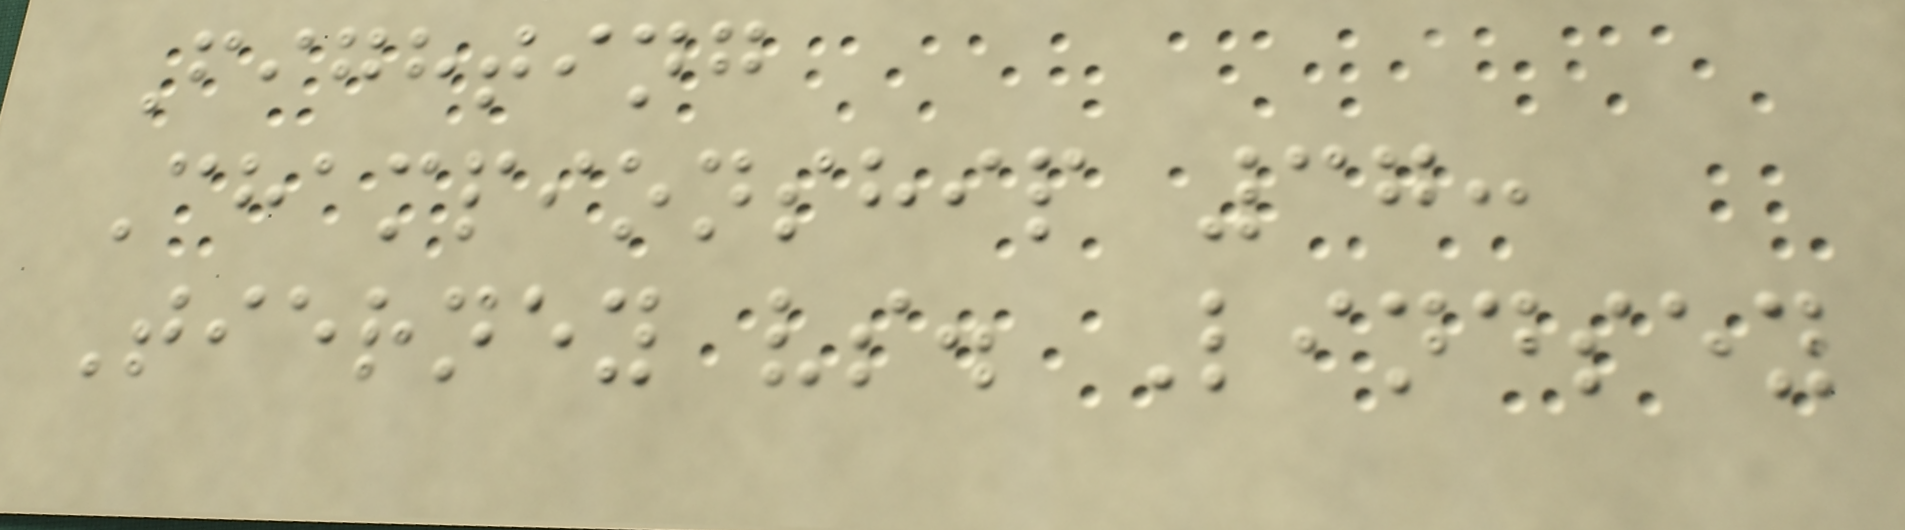Fighting
Championship 37:
Tierney vs. Lindsey
